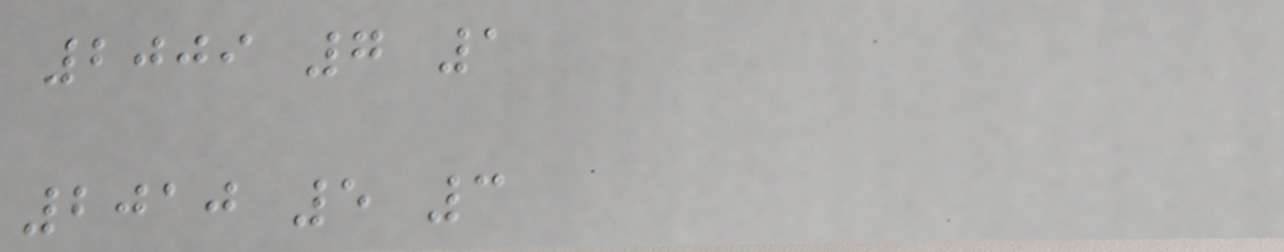2009 7 1
2010 5 3
